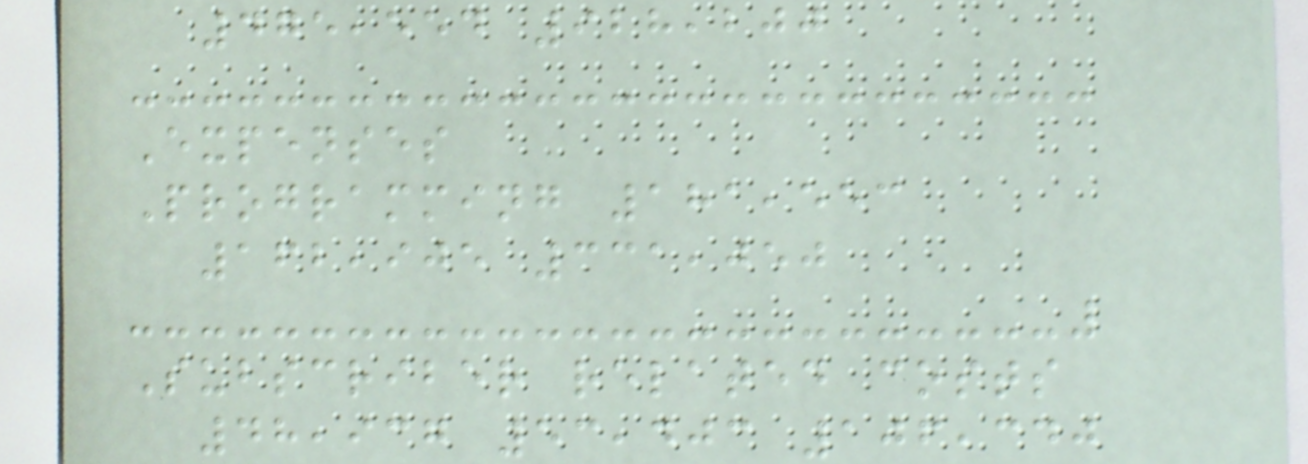475,554 928,200
Expenses
Programming 181,553
162,905 331,050
Subscriber related costs
48,937 53,403 106,340
